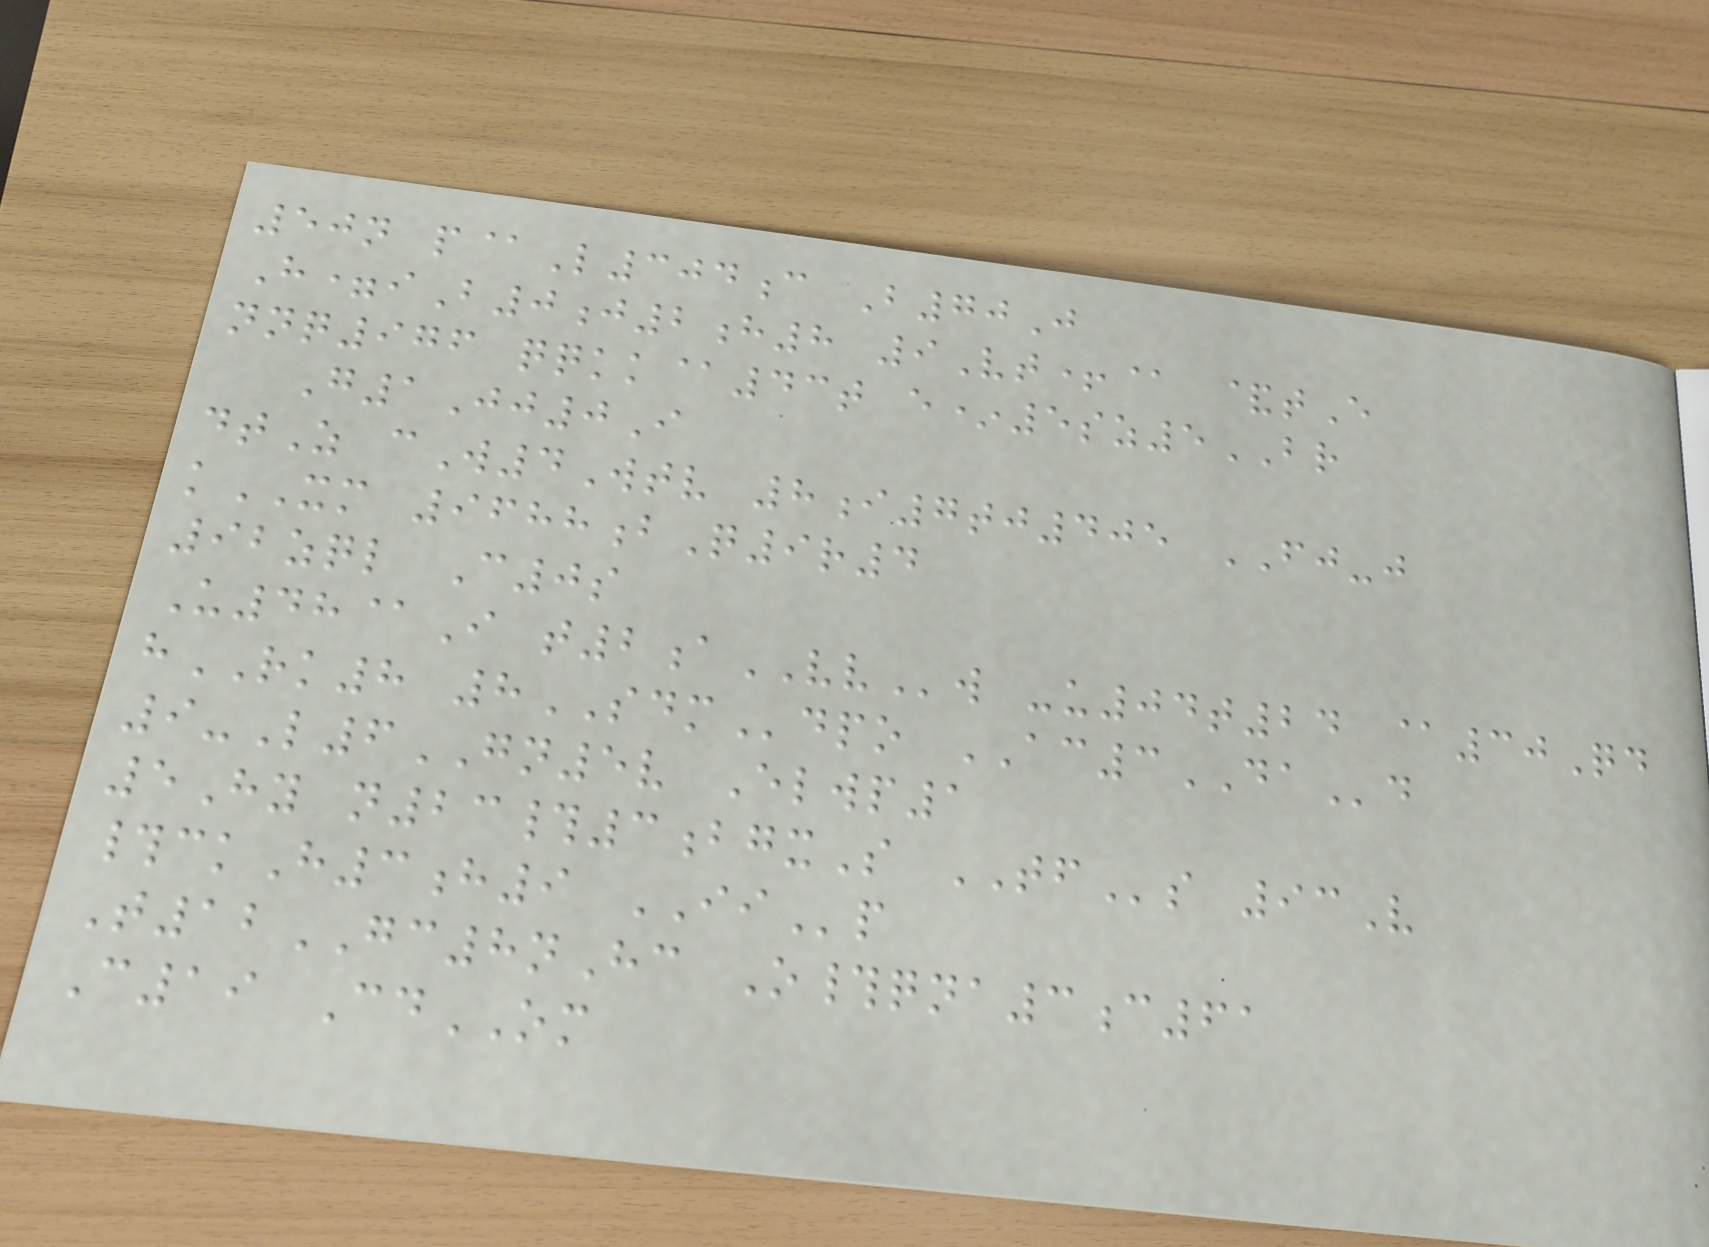50n p@L304c B70J
H=iB0j2h8 9Vt+@ &tE
nnq976 qqkk@43t e*5sz5BR
G1Jj0I
dtZ cW4Wtv 8i7tj405 FJ-j
kXM 9688bQ9r4
92zql C0s
U48@I t2aVVw -u04t24 @30Qd
hRK8 8SDMdpo AC3DAd
9-L6GN5v Elwp1
5Hy n23#3bgxS TFs 93V
#ckH3h9 IIp
T12GC8nHc O#qna3c61
C19 CdOM
